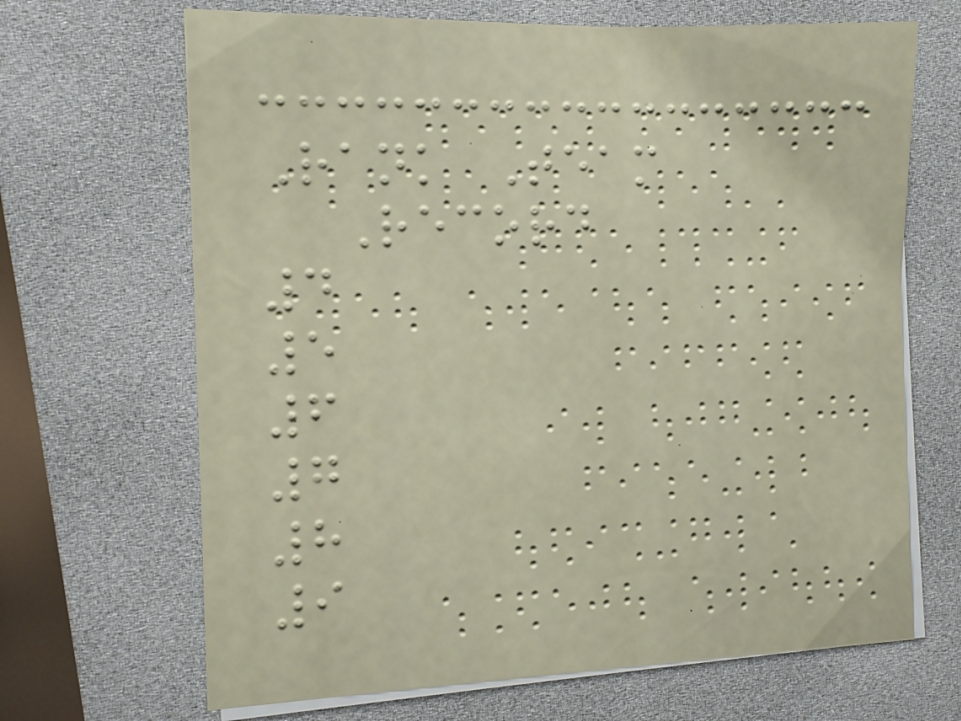Rank Team
Record
4
5
6
7
8
9
